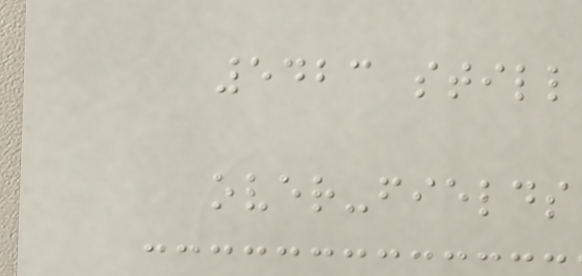5423 still
over-fields
